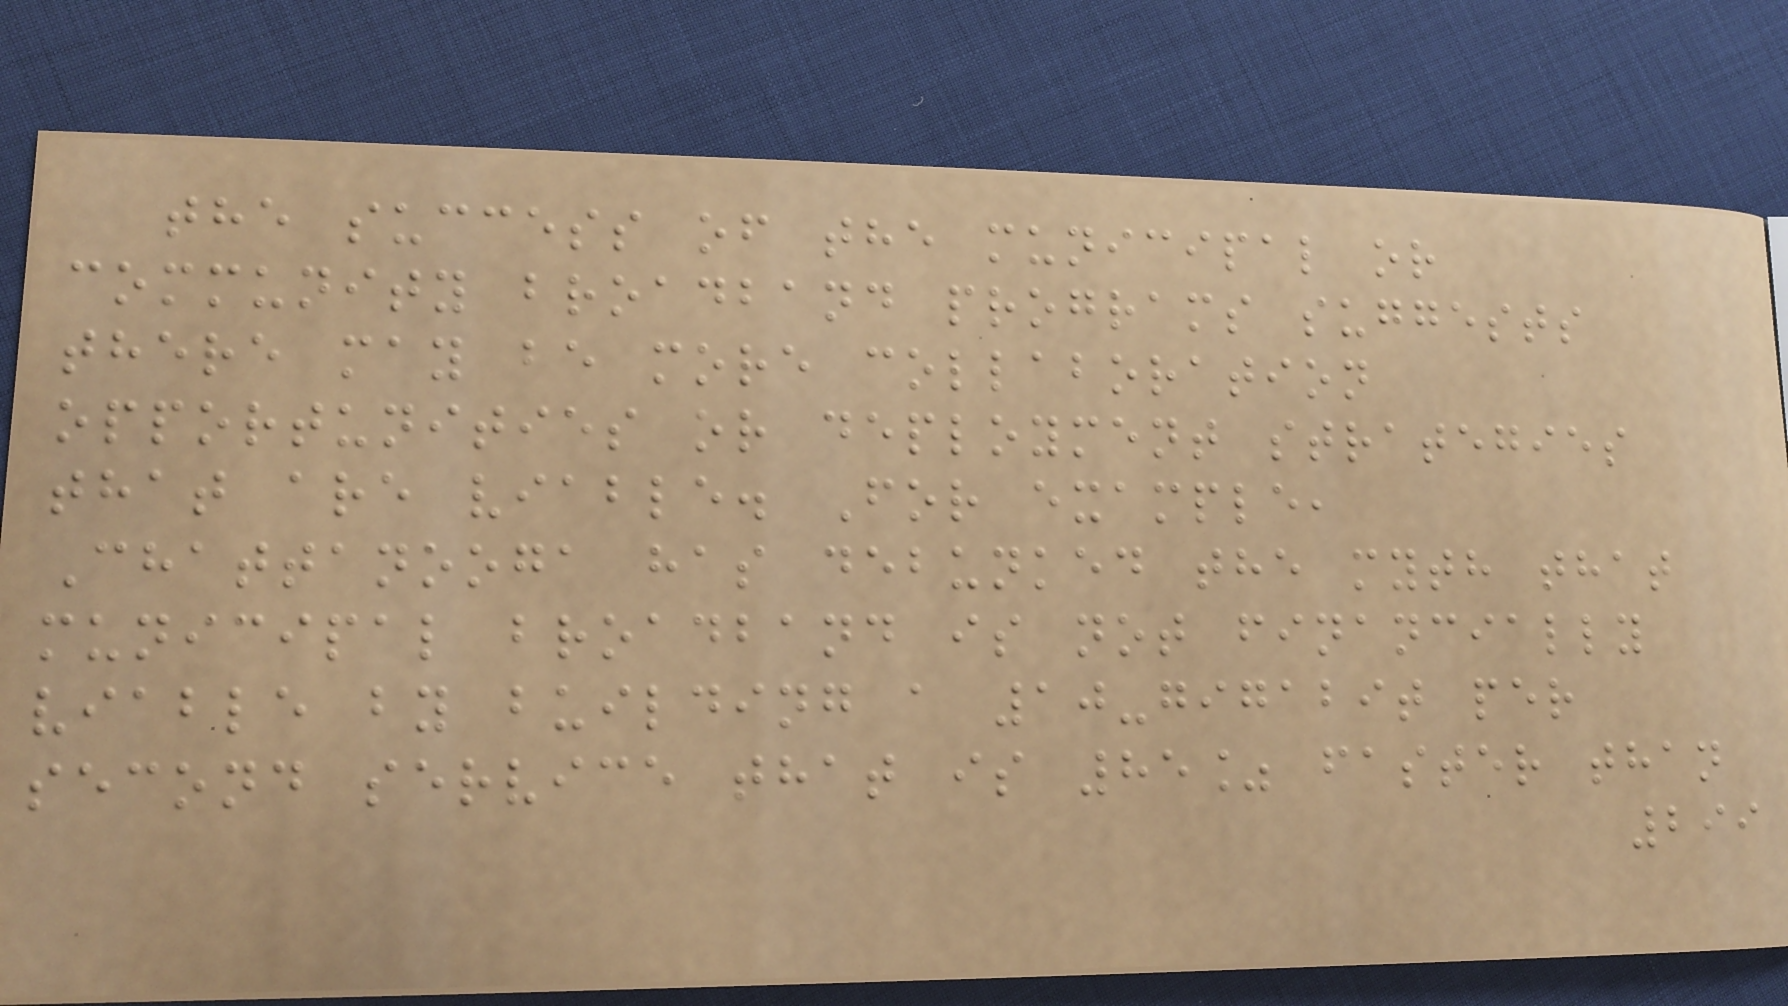the success of the municipal or
community broadband programs suggests
there may be more collaboration
opportunities or deployment strategies
that are viable. For example,
Chattanooga has debunked the myth that
municipal broadband is not financially
viable by building a 10-gigabit per
second service that is 85% faster than
299
